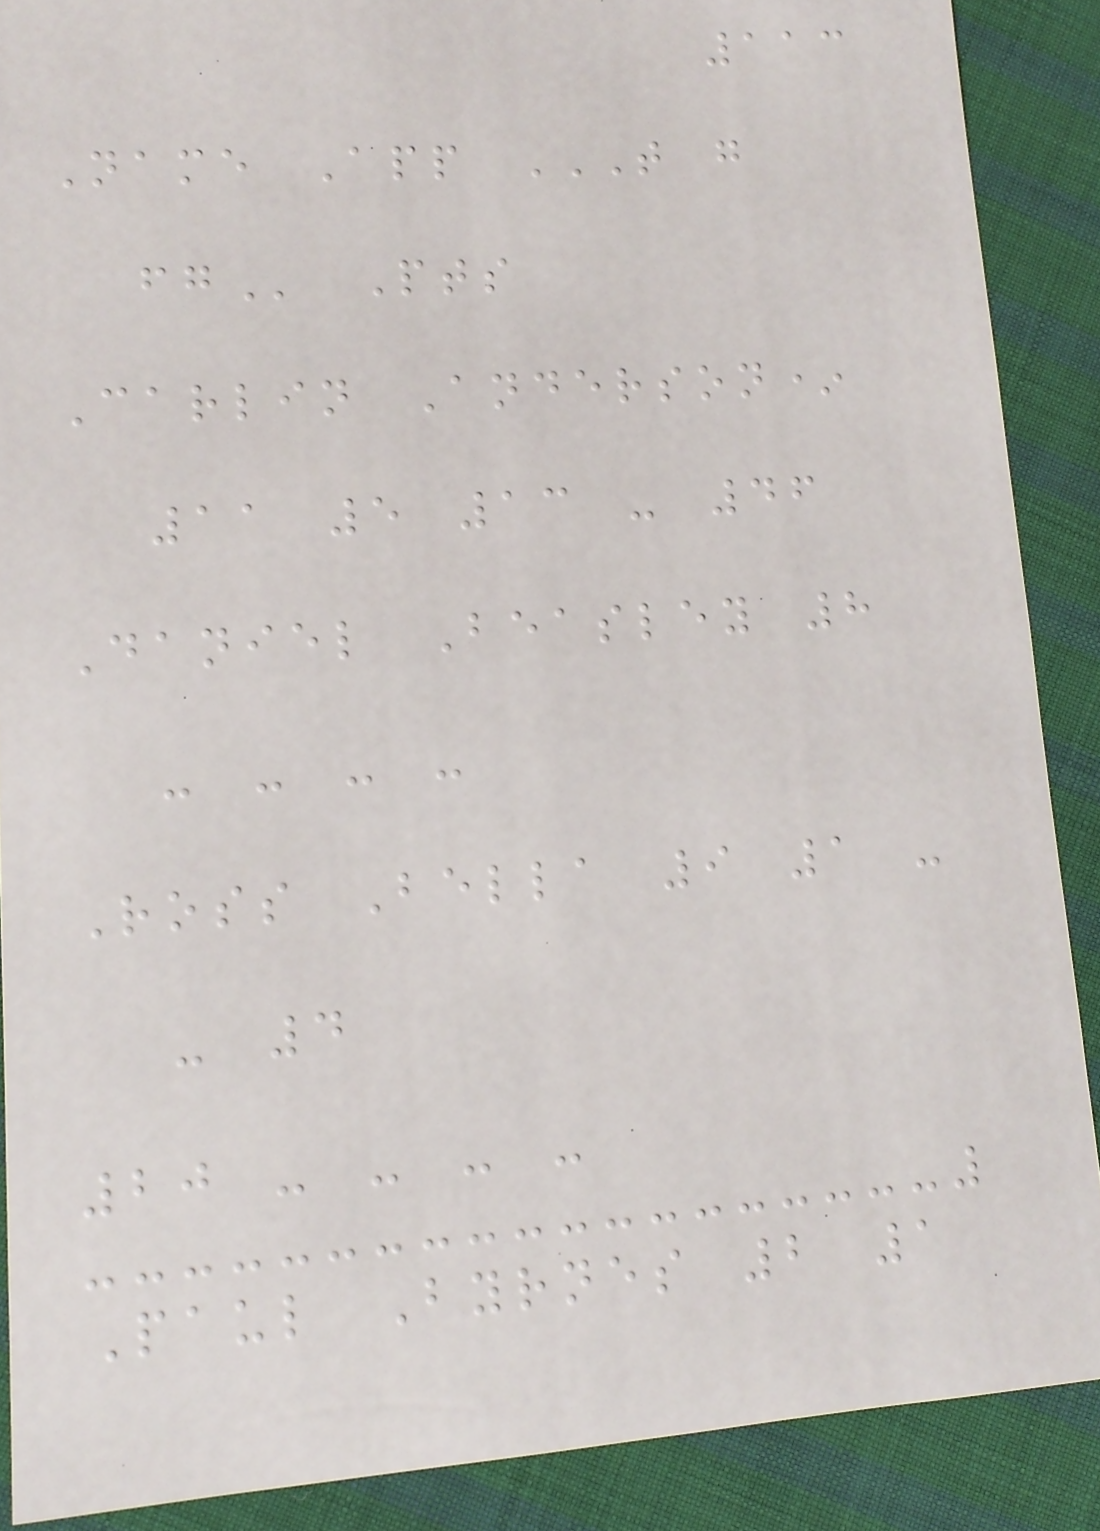113
Name App T G
FG Pts
Carlin Anderson*
11 5 13 - 46
Daniel Beasley 8
- - - -
Ross Bella 9 1 -
- 4
20 - - - -
Paul Byrnes 2 1
